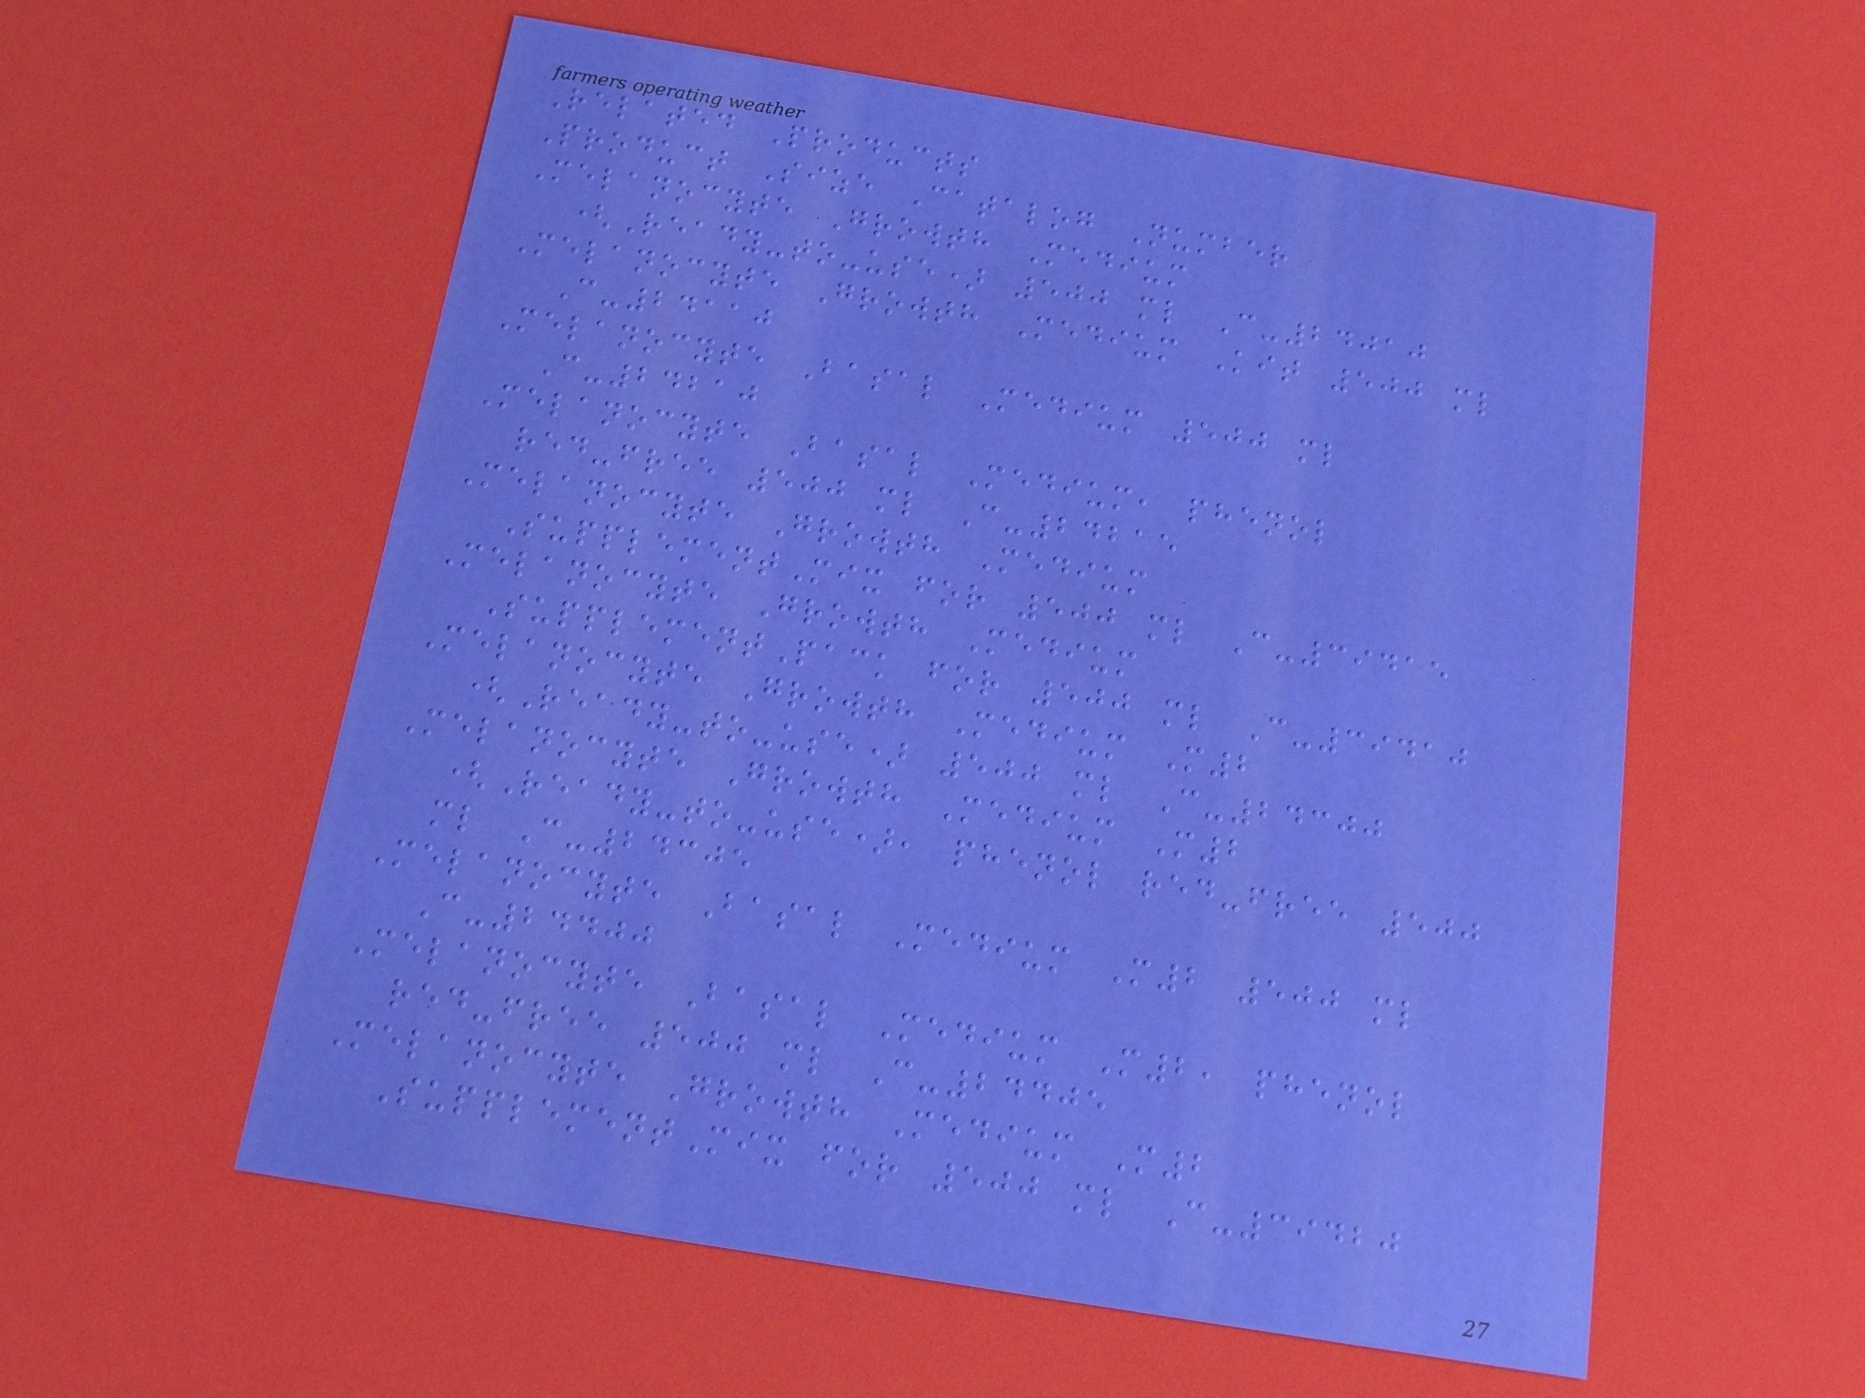Related Products
Product Size Catalog Number
Melanocyte Growth Medium
(Ready-to-use) 500 ml C-24010
Melanocyte Growth Medium Kit 500 ml
C-24110
Melanocyte Basal Medium 500 ml
C-24210
Melanocyte Basal Medium, phenol
red-free 500 ml C-24215
Melanocyte Growth Medium
SupplementMix for 500 ml C-39415
Melanocyte Growth Medium
SupplementPack for 500 ml C-39410
Melanocyte Growth Medium M2
(Ready-to-use) 500 ml C-24300
Melanocyte Growth Medium M2
(Ready-to-use), phenol red-free 500
ml C-24305
Melanocyte Basal Medium M2 500 ml
C-24400
Melanocyte Basal Medium M2, phenol
red-free 500 ml C-24405
Melanocyte Growth Medium M2
SupplementMix for 500 ml C-39420
